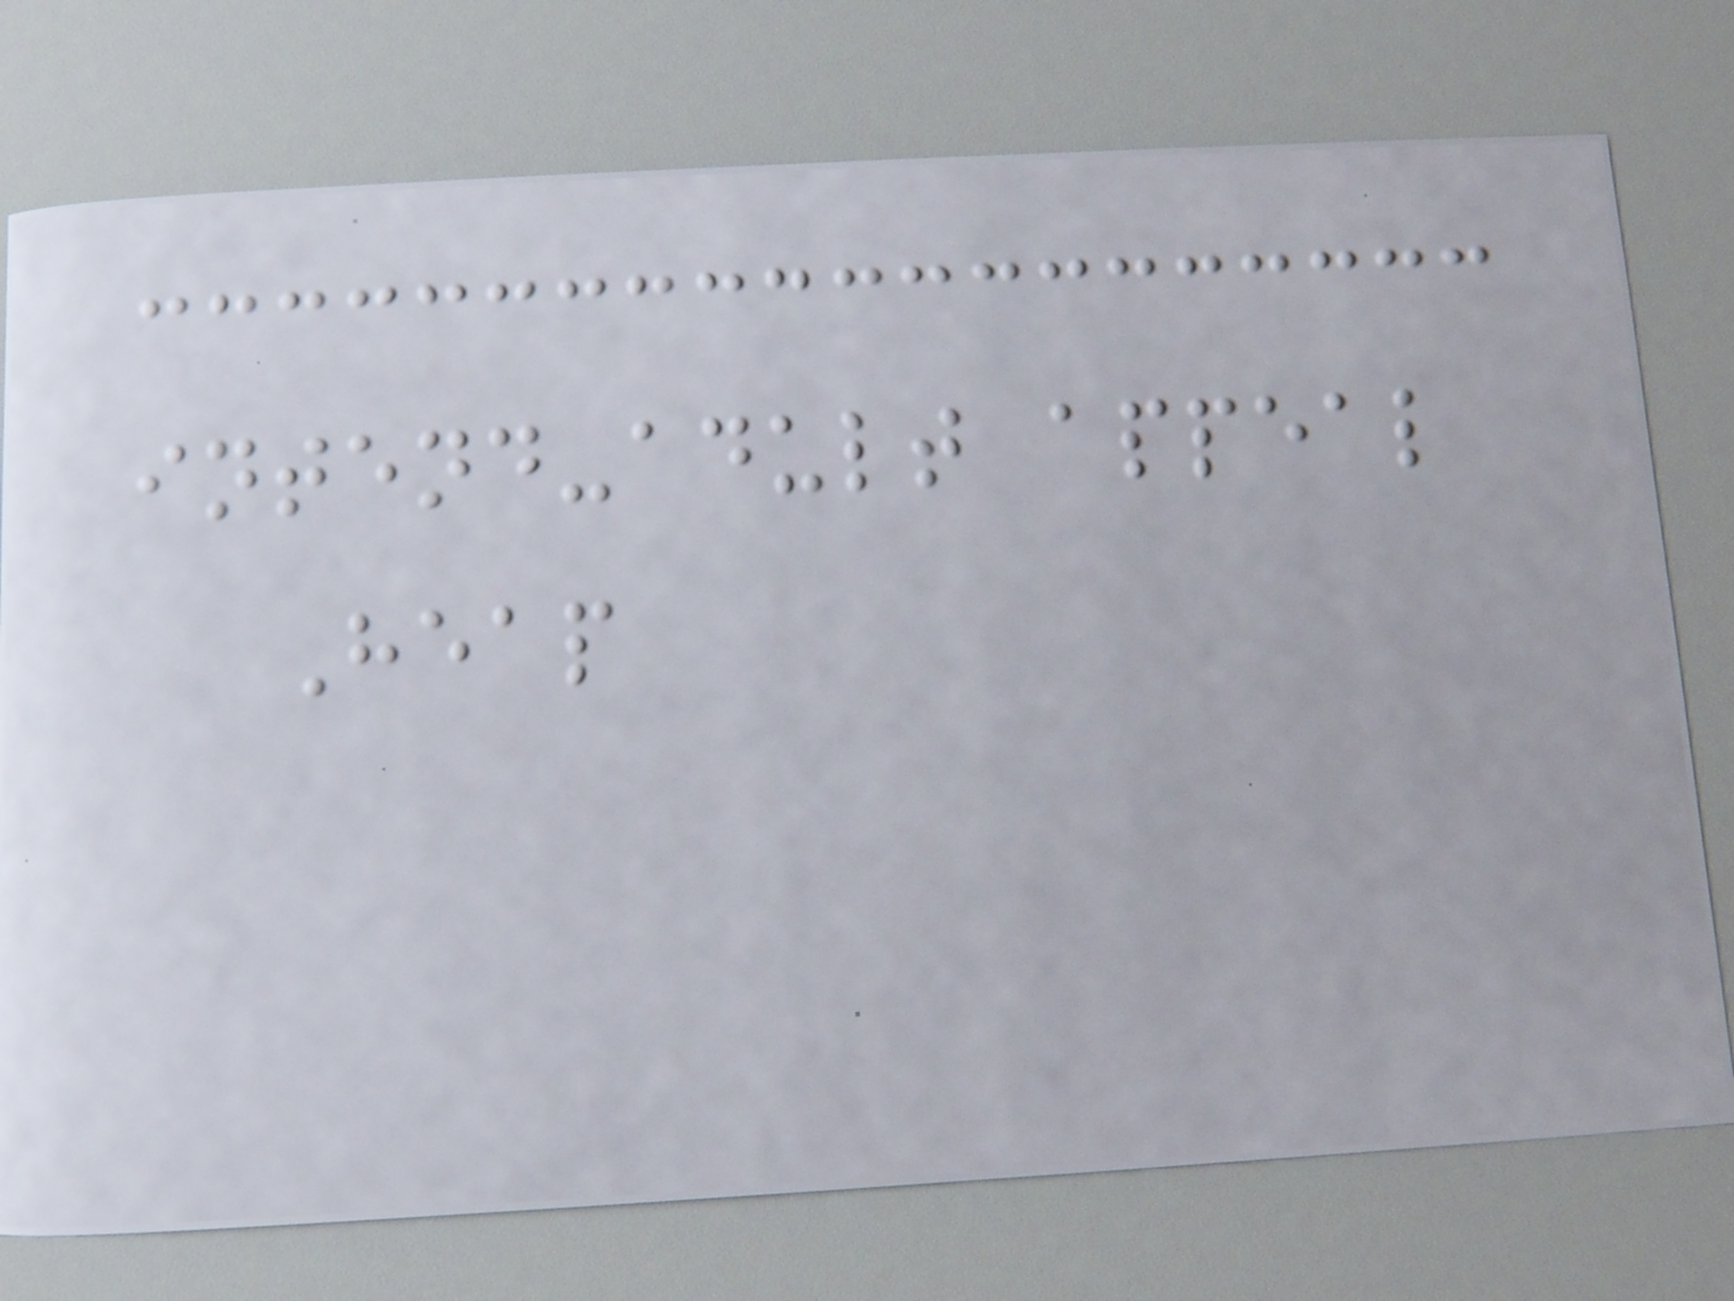intend-adult appeal
Heap
